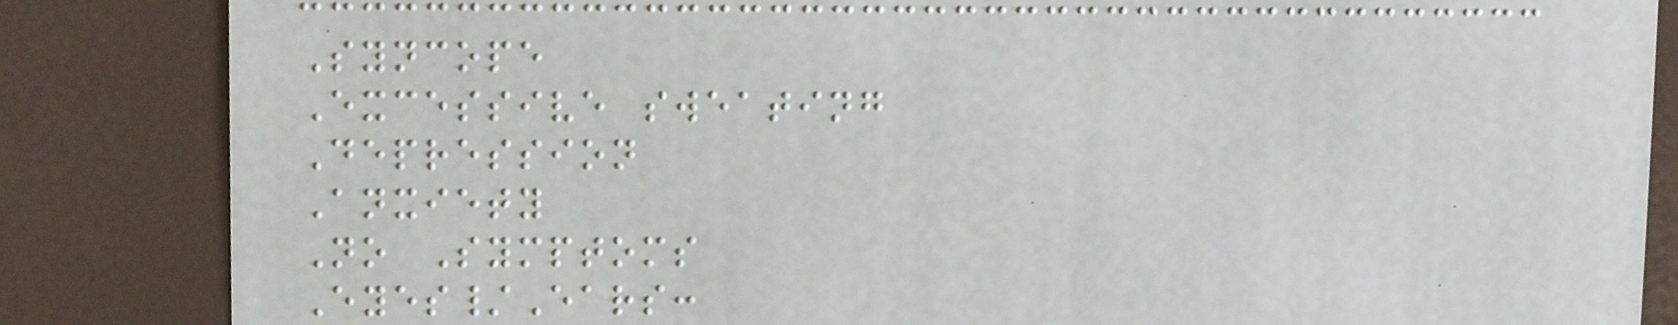Syncope
Excessive sweating
Depression
Anxiety
No Symptoms
Eyes/Ears:
